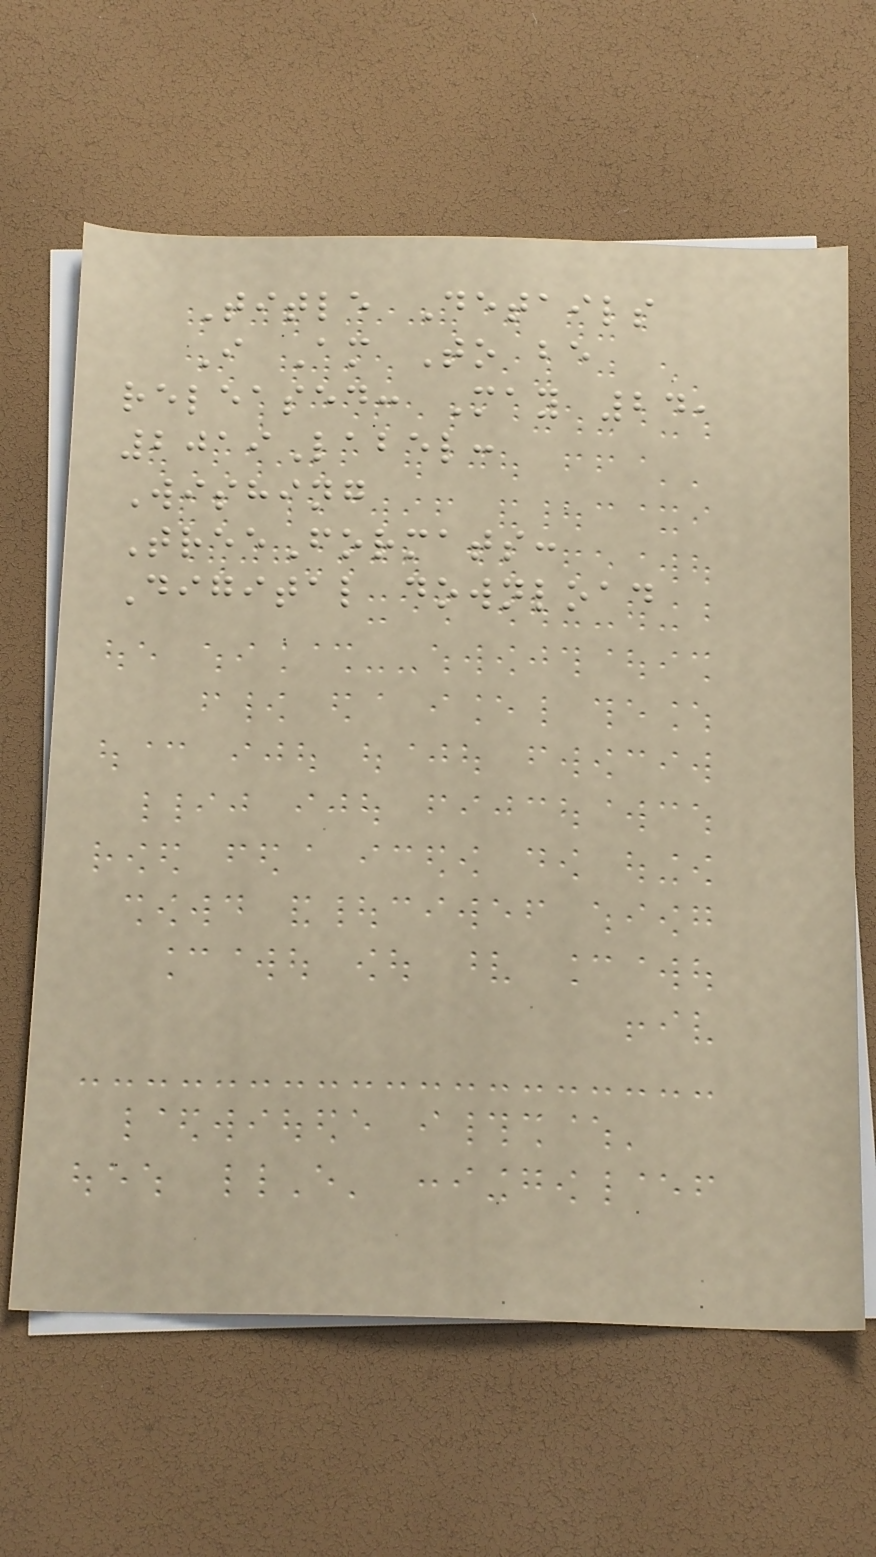Title Details
I Am To be
released: May 24,
2019Label:
Wishing
TreeFormats:
Digital download
